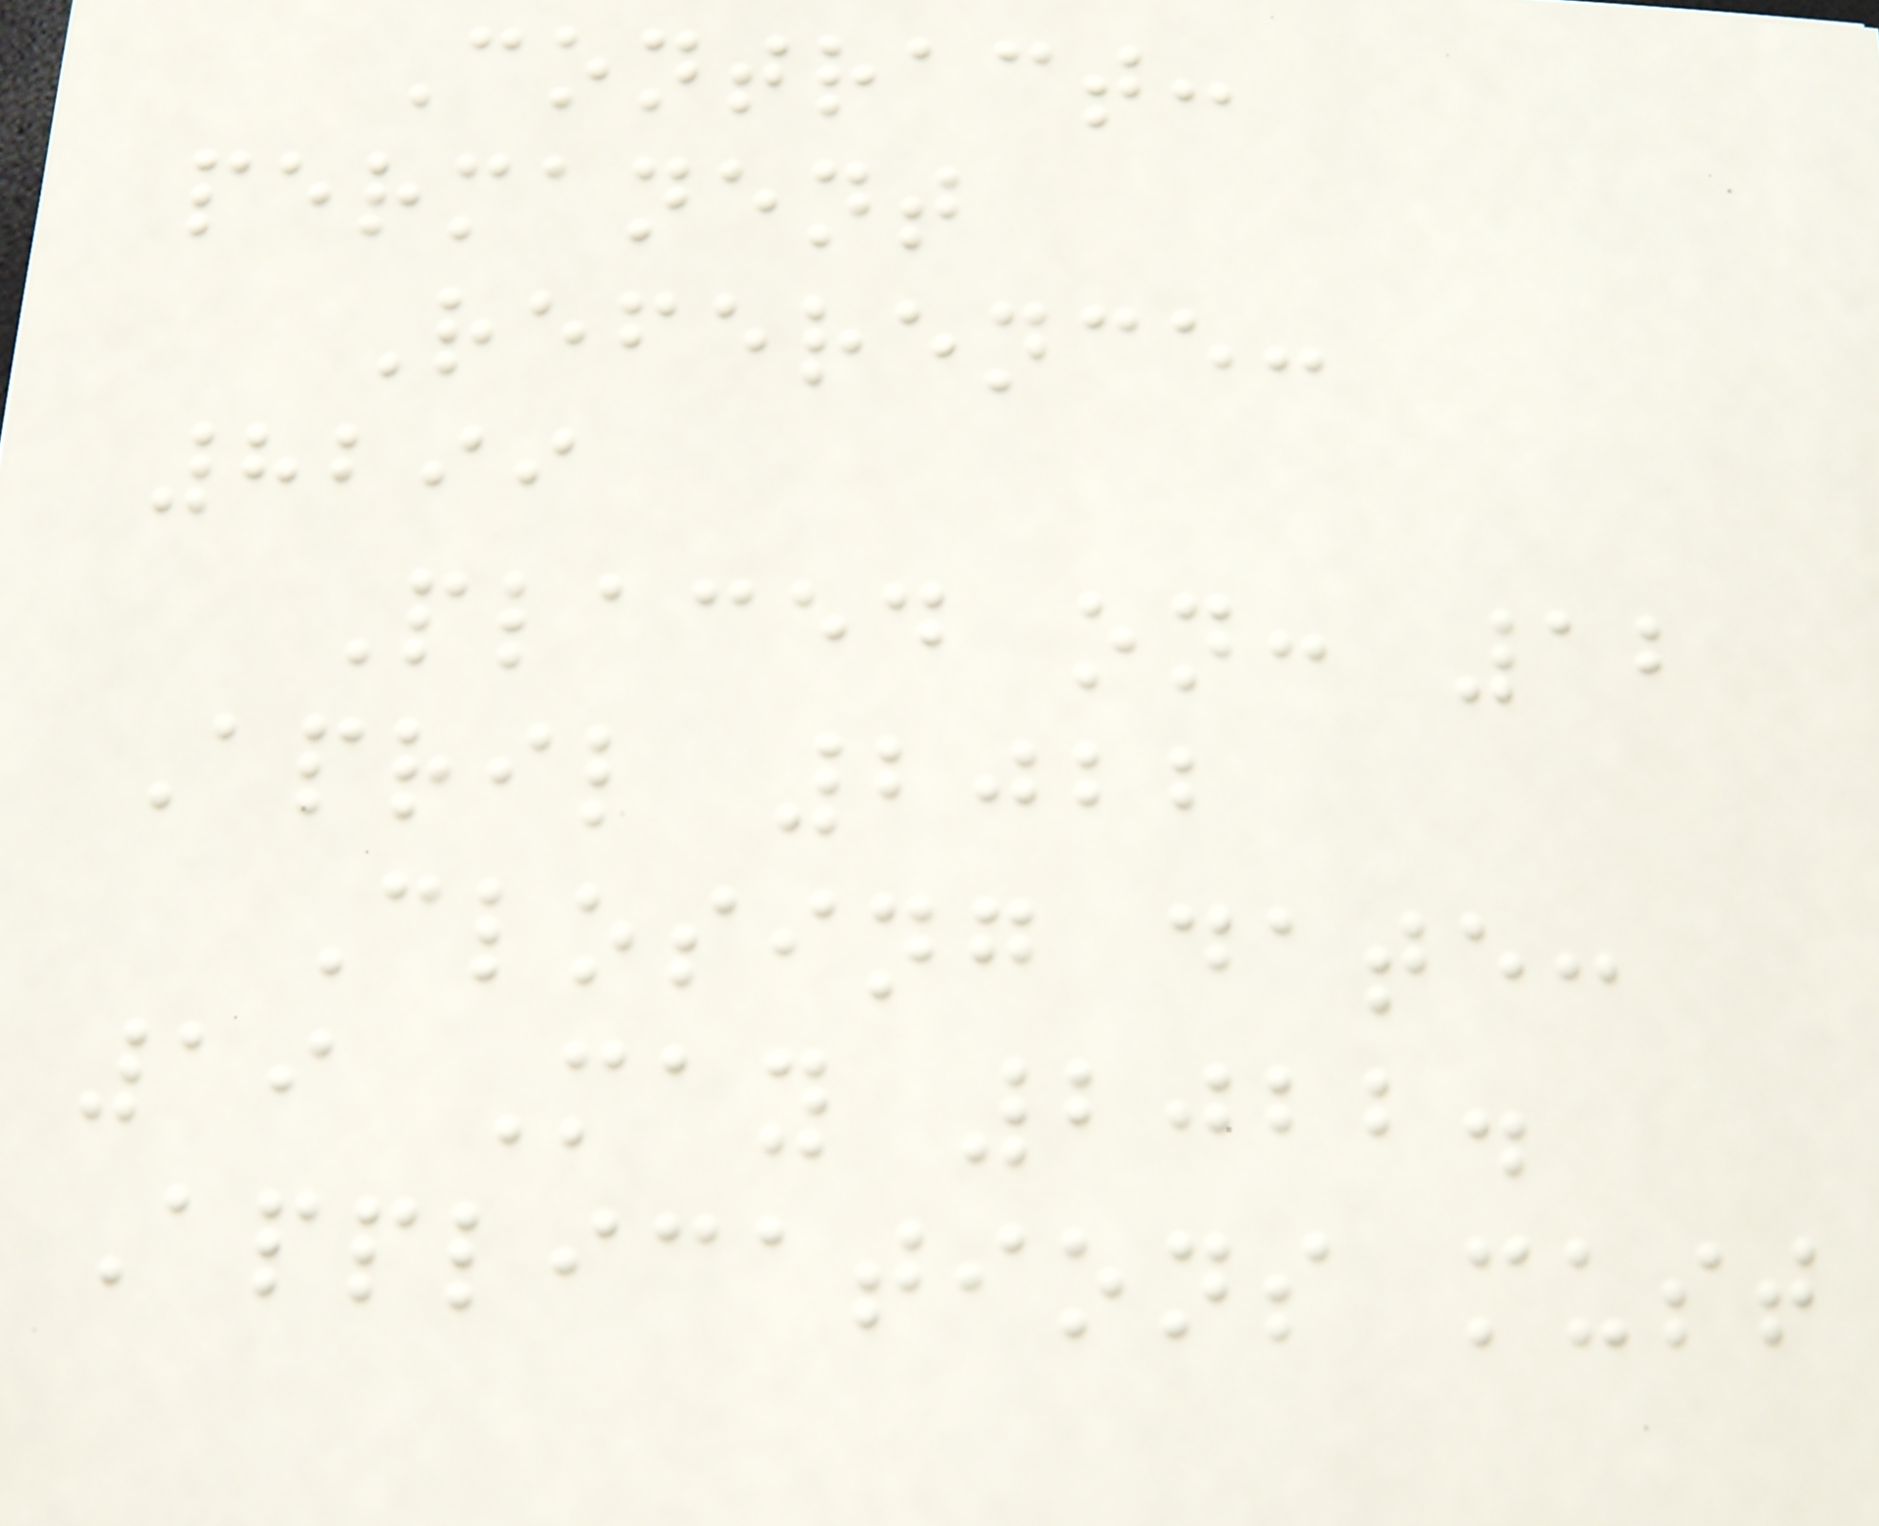Contract:
permanent
Reference:
8299
Placed on: 12
April 2022
Closing date:
19 May 2022.
Applications must
